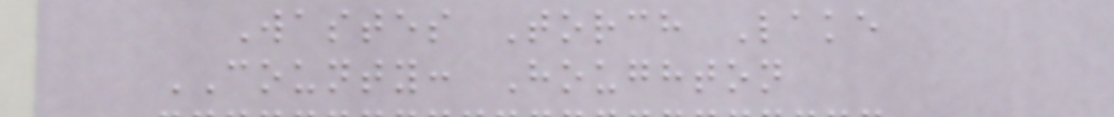Wastes Torch Lake
COUNTY: Houghton
